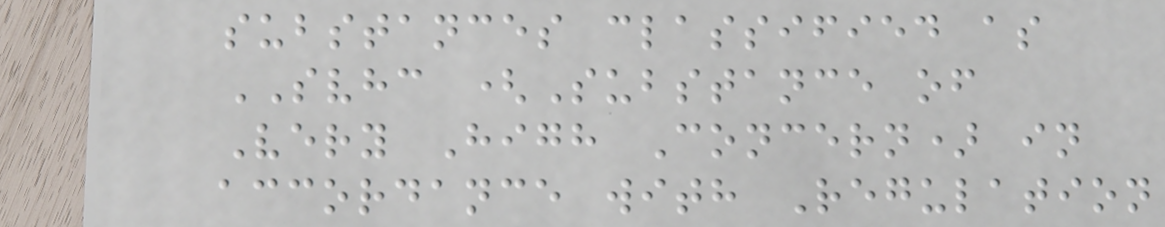substances classified as
SVHC (Substance of
Very High Concern) in
accordance with Regulation
